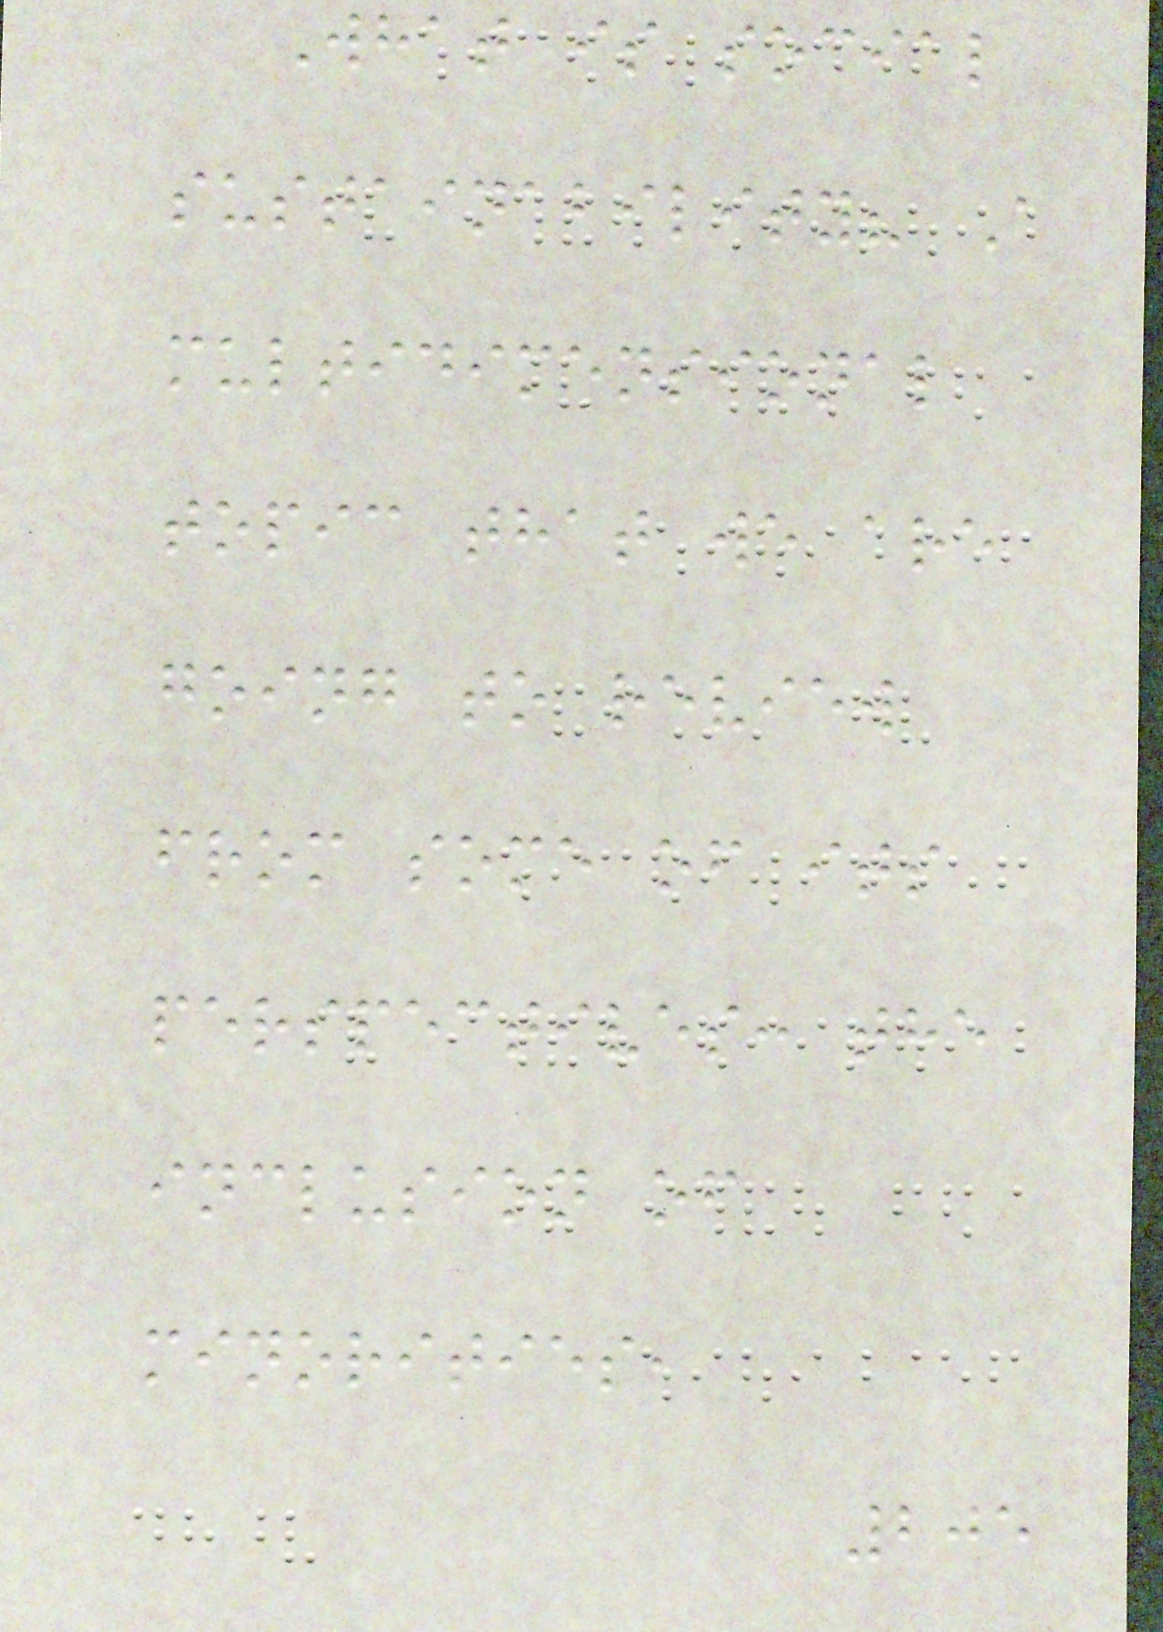What is social
sustainability? A
multidimensional
topic that we are
going to review
from some of its
perspectives: the
inclusion of
minorities,
205
